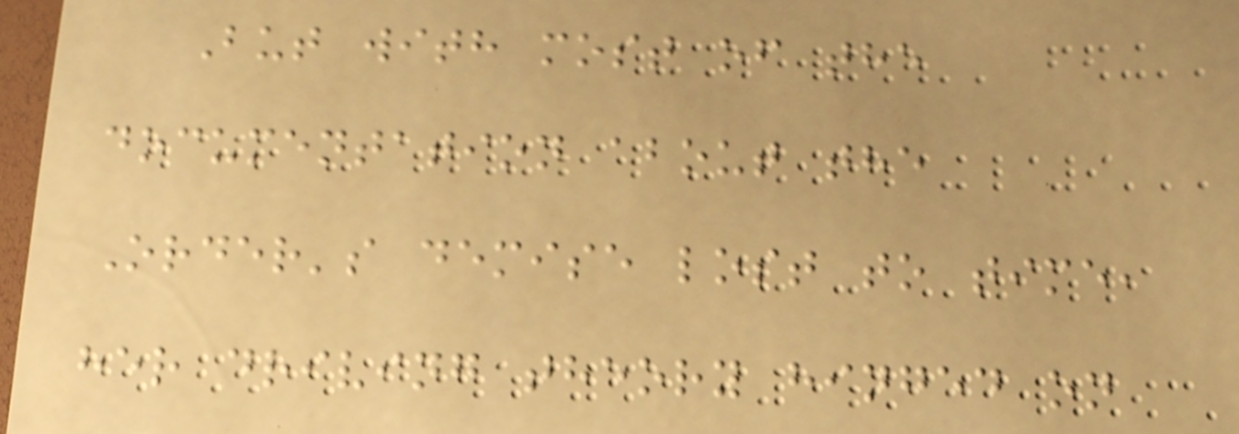But with most of the
documentation about the
Order's demise lost to time,
her driving theory hinged on
